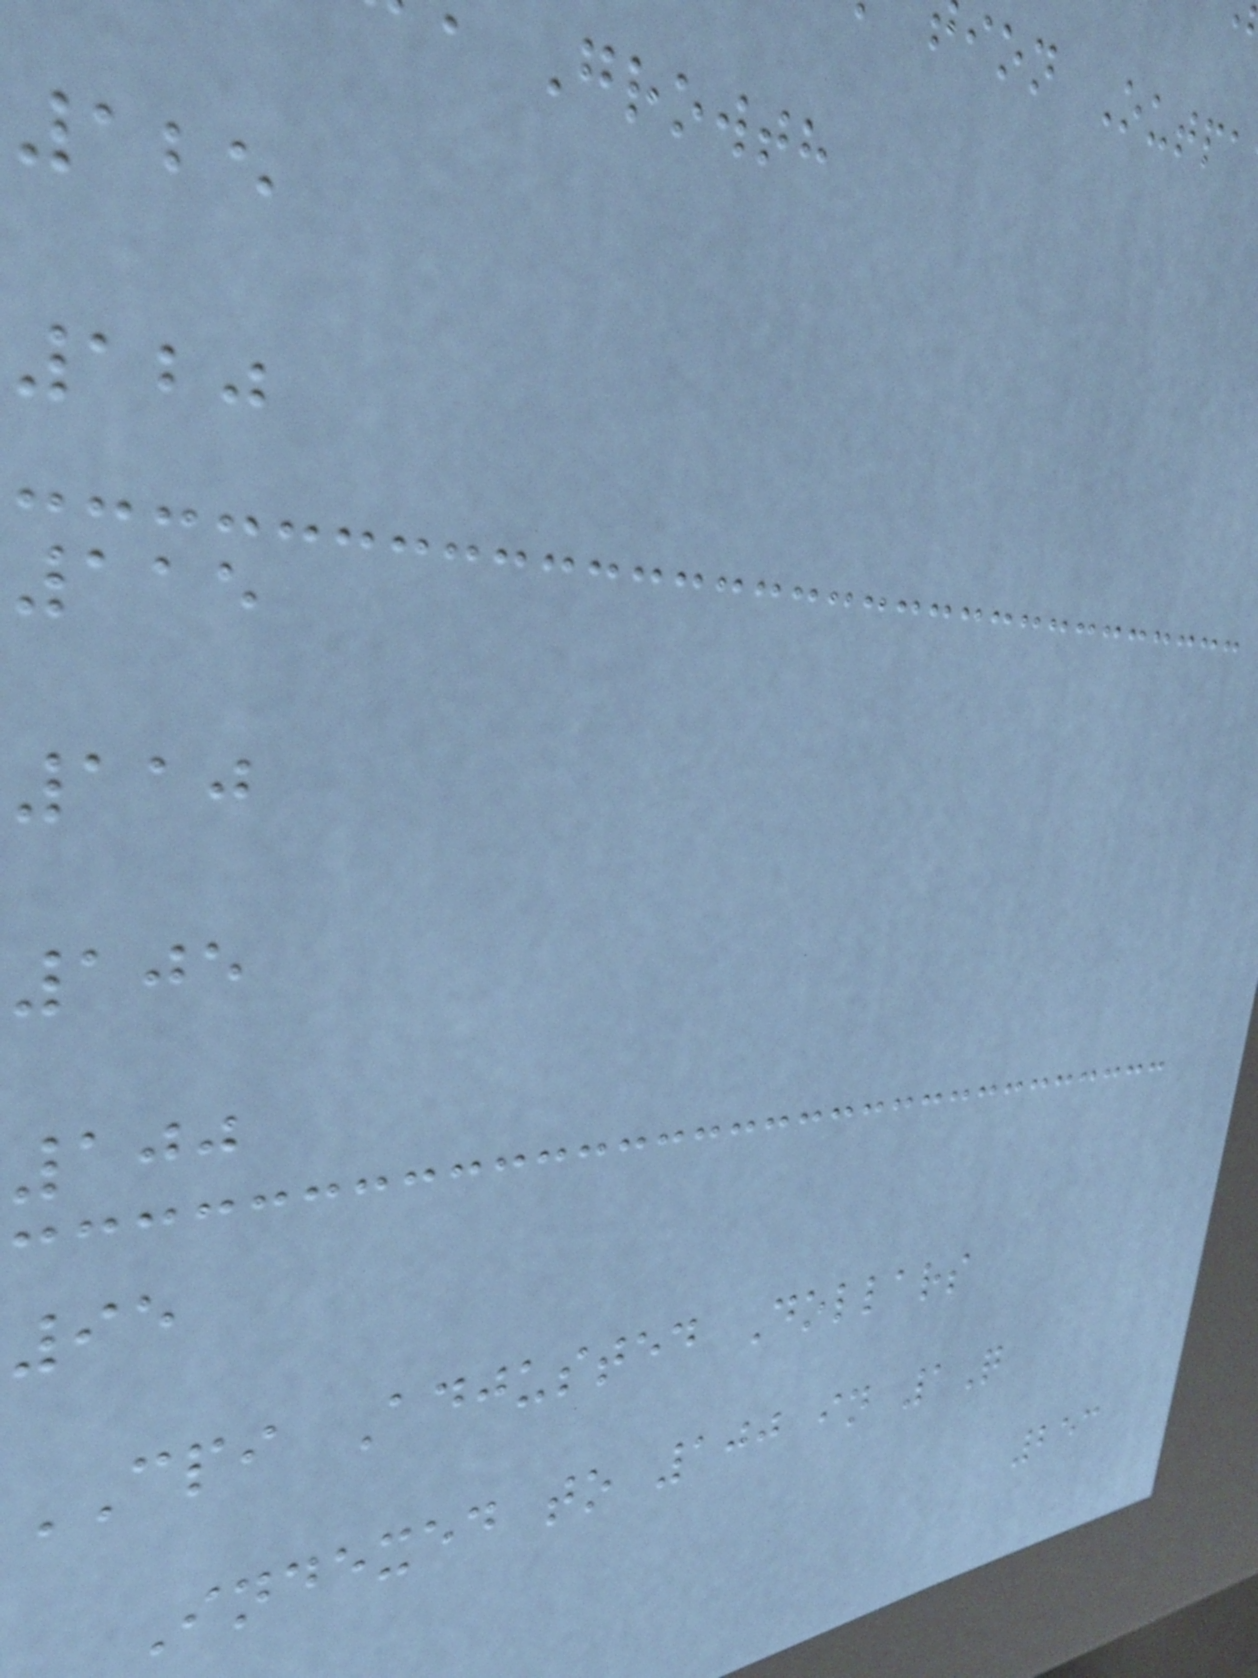ion Outpa
Growth
125
120
115
110
105
100
95
CPI Adjusted Dollars
Indexed to 100 in 1Q
253
